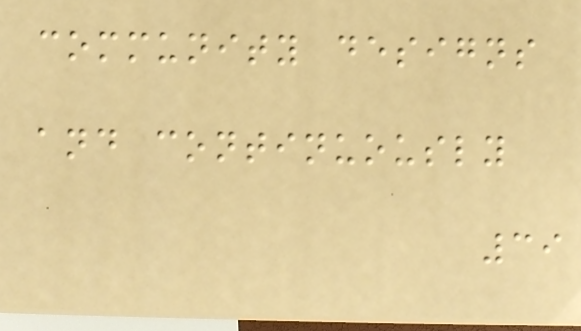community designs
and continuously
39
